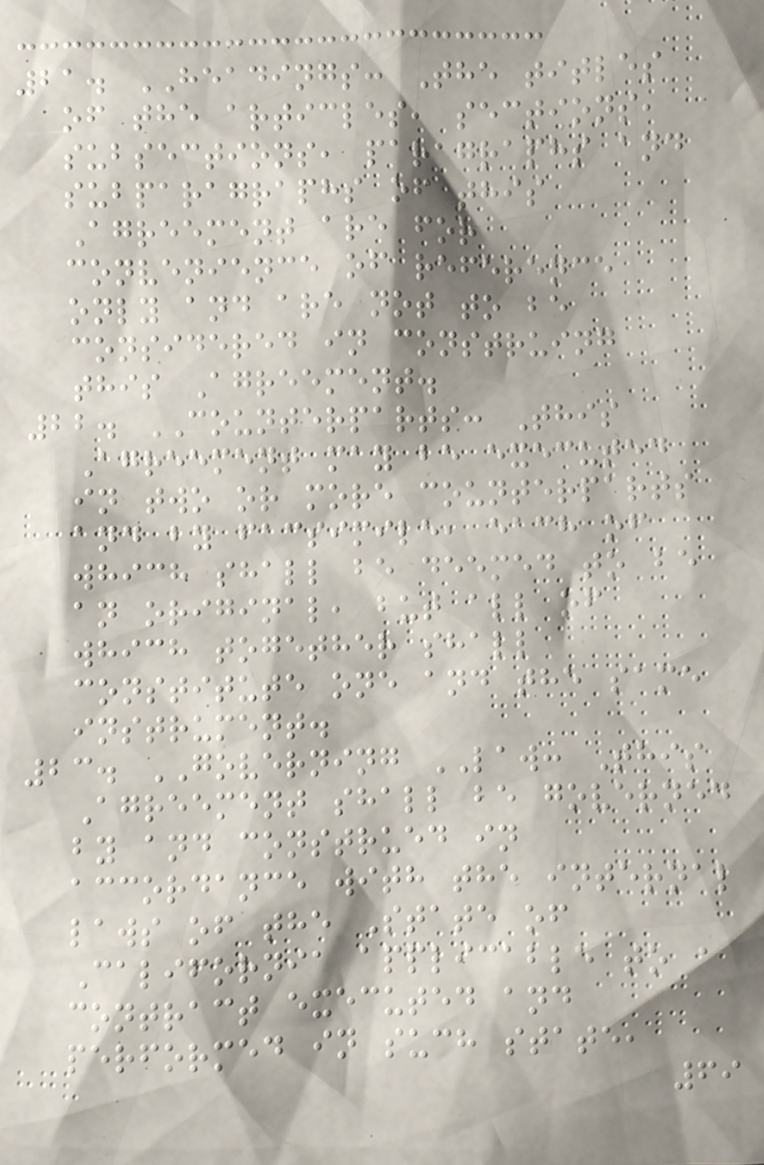21. HEADINGS: The titles
of the articles, sections,
subsections, paragraphs and
subparagraphs of this
Agreement are for
convenience of reference
only and are not to be
considered in construing
this Agreement.
22. COUNTERPARTS: This
Agreement may be executed
in two or more counterparts
and by facsimile, each of
which shall be deemed to be
an original, but all of
which together shall
constitute one and the same
instrument.
23. GOVERNING LAW: This
Agreement shall be governed
by and construed in
accordance with the internal
laws of the State of
California applicable to a
contract executed and
performed in such state,
69
